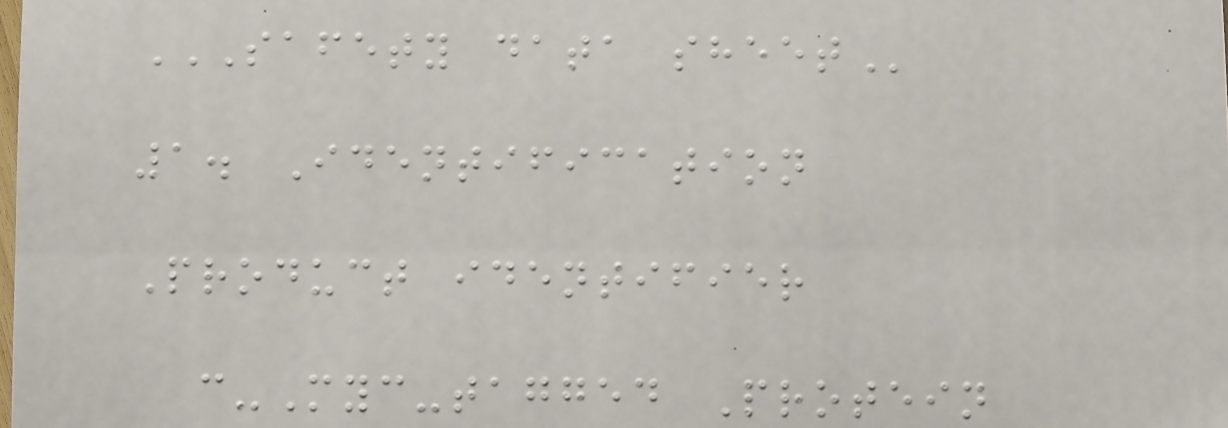SAFETY DATA SHEET
1. Identification
Product identifier
c-Myc-tagged Protein
